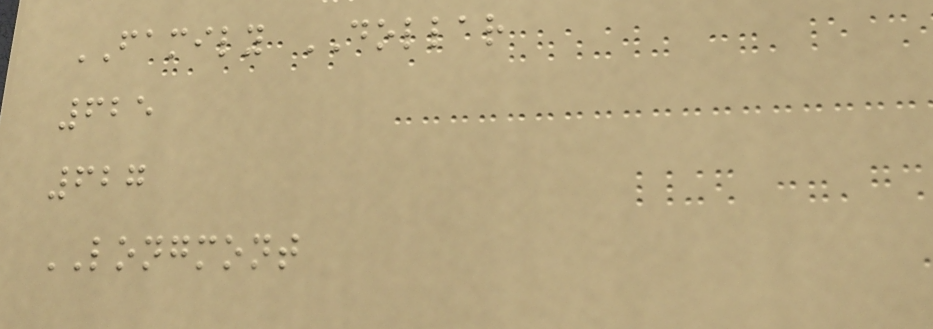FAMILY DOLLAR
625
627
LONGMONT
